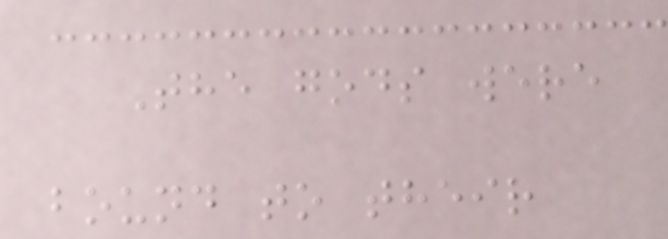The gods were
bound to their
